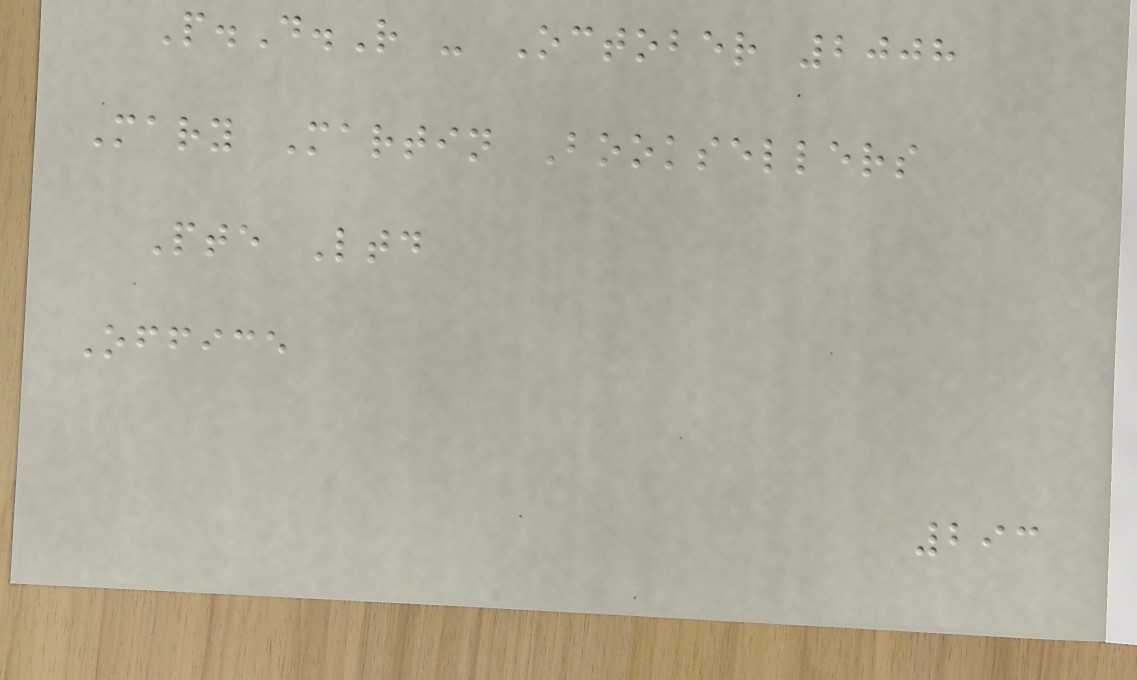P.D.R - October 2008
Mary Martin Booksellers
Pte Ltd
Office
293
